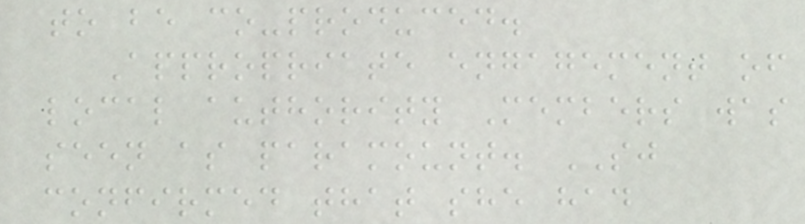to be co-produced.
Appropriate engagement of
local authority Members was
seen as paramount. SJ
confirmed that she had
